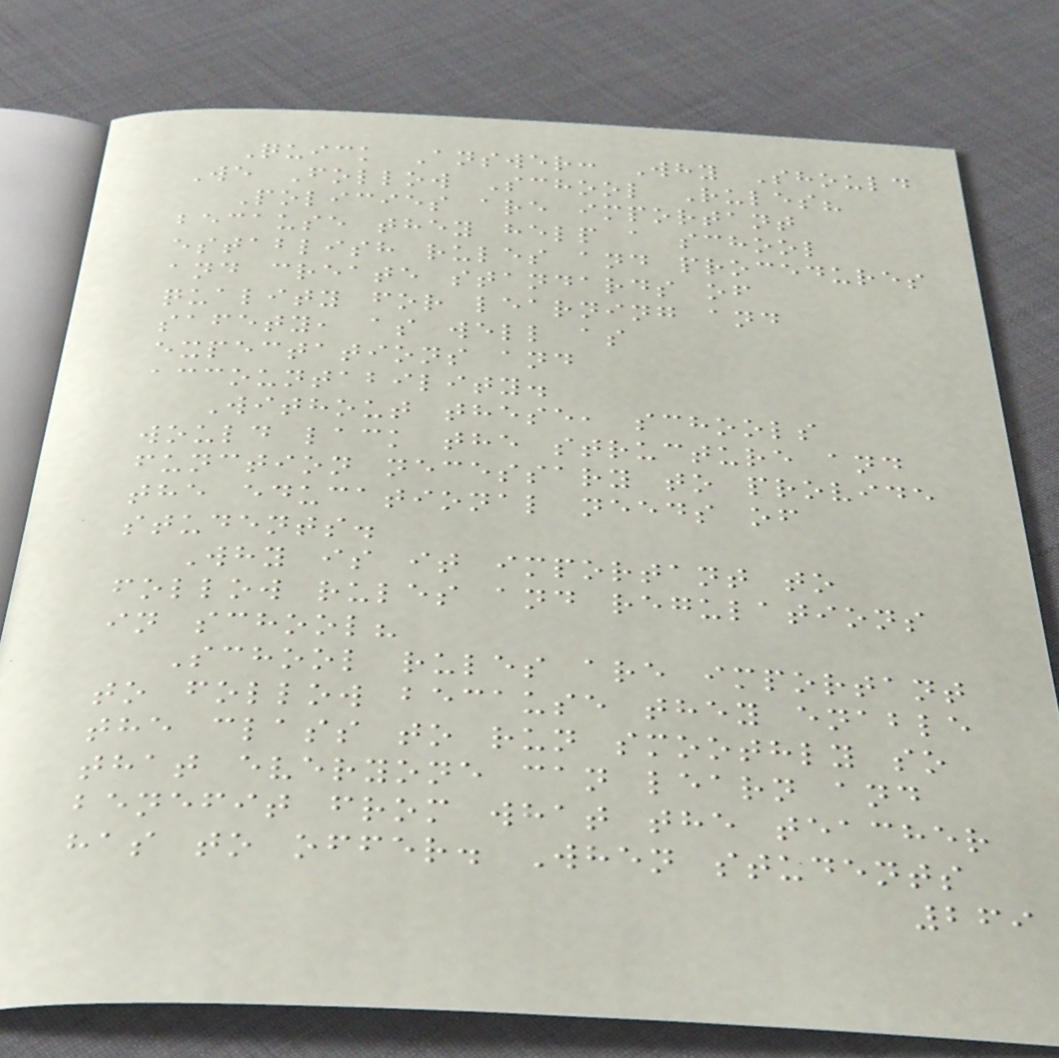Quick Answer: Why Should
We Follow School Rules?
Policies are important
because they help a school
establish rules and procedures
and create standards of
quality for learning and
safety, as well as
expectations and
accountability.
Without these, schools
would lack the structure and
function necessary to provide
the educational needs of
students.
Why is it important to
follow rules and regulations
in school?
School rules are important
to follow because they enable
the class to run smoothly so
that everyone can learn and
benefit from what the teacher
has to offer. When students
269
